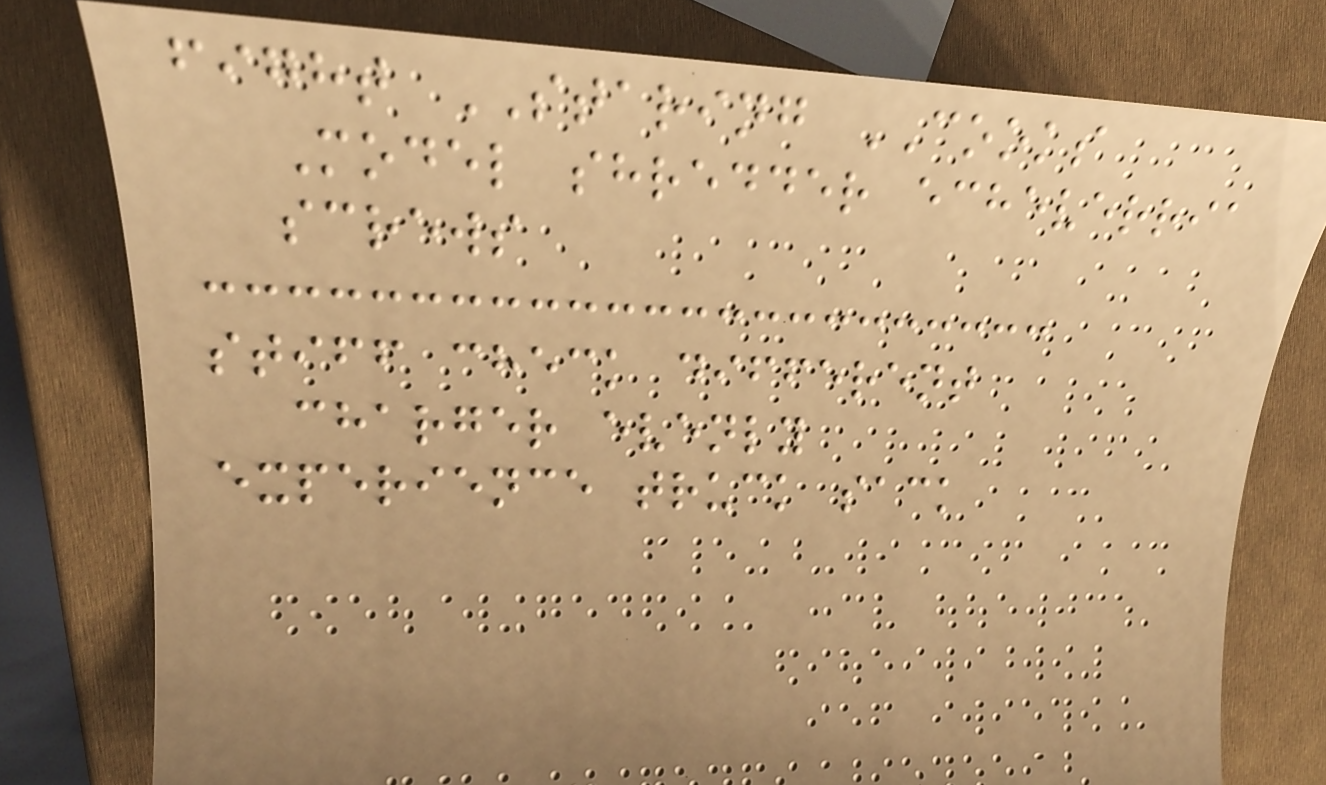fight STARING COOKS
Model shredder echeverria
screws
stiff check different
charger evenly
experience truck sack
